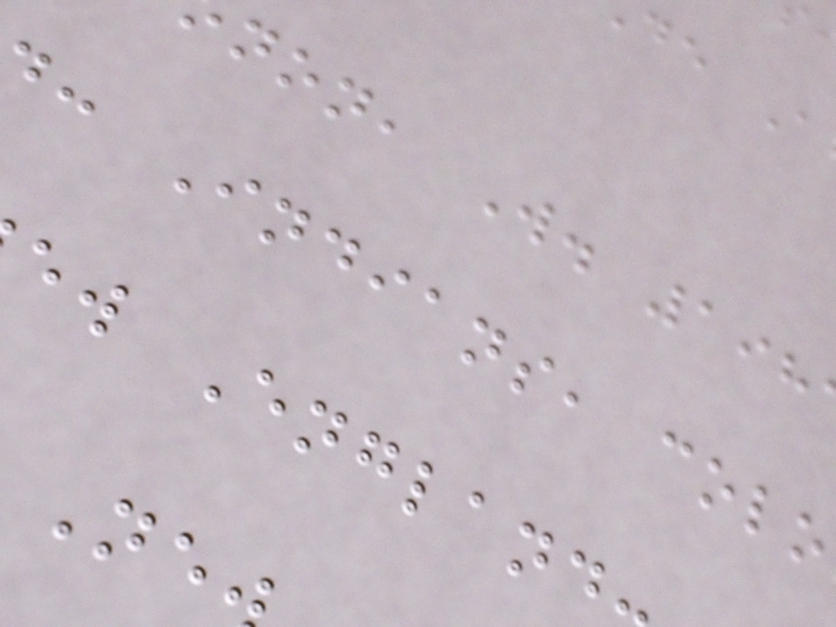non, W. 198
: Indians, colo
ew England
